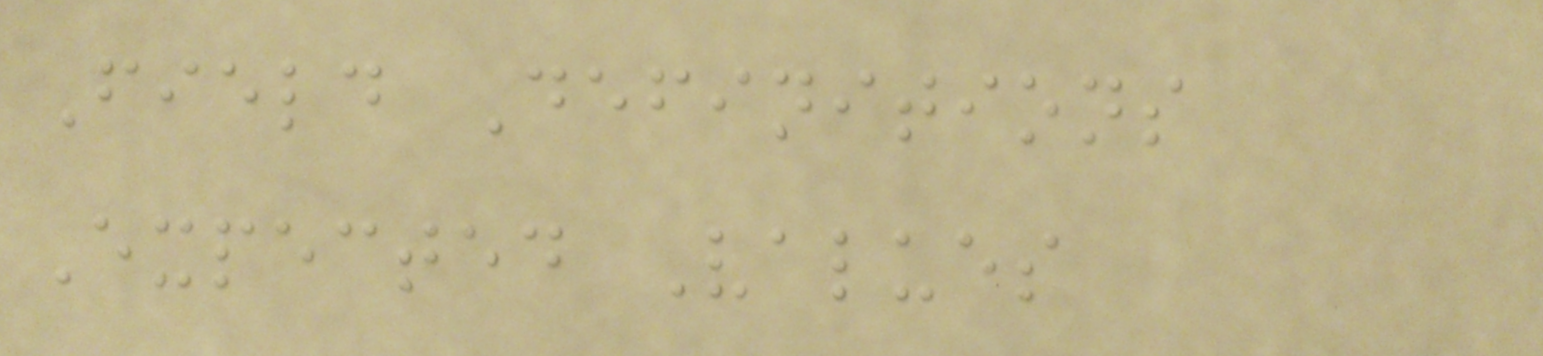Field Definitions
Expected Values
